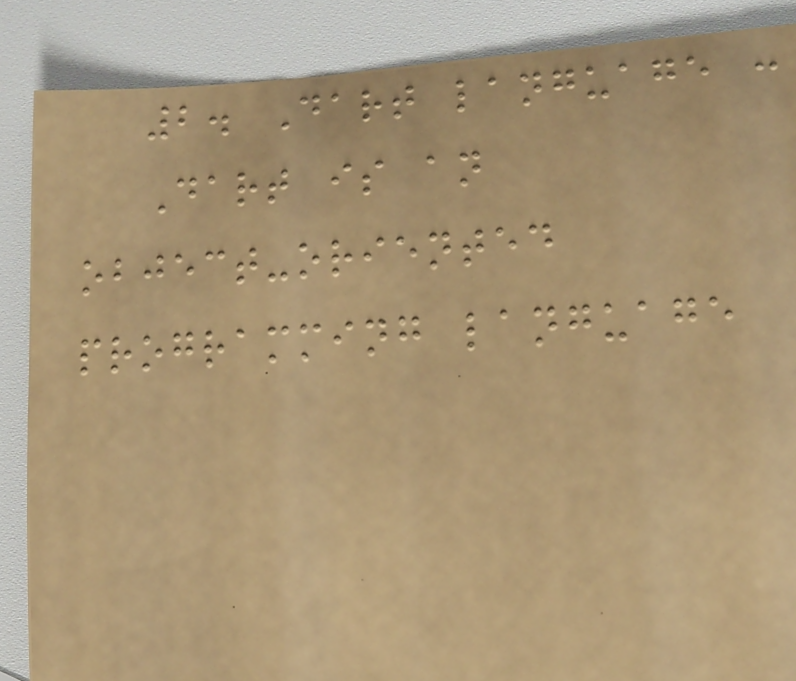2. Dart language :
Dart is an
object-oriented
programming language
